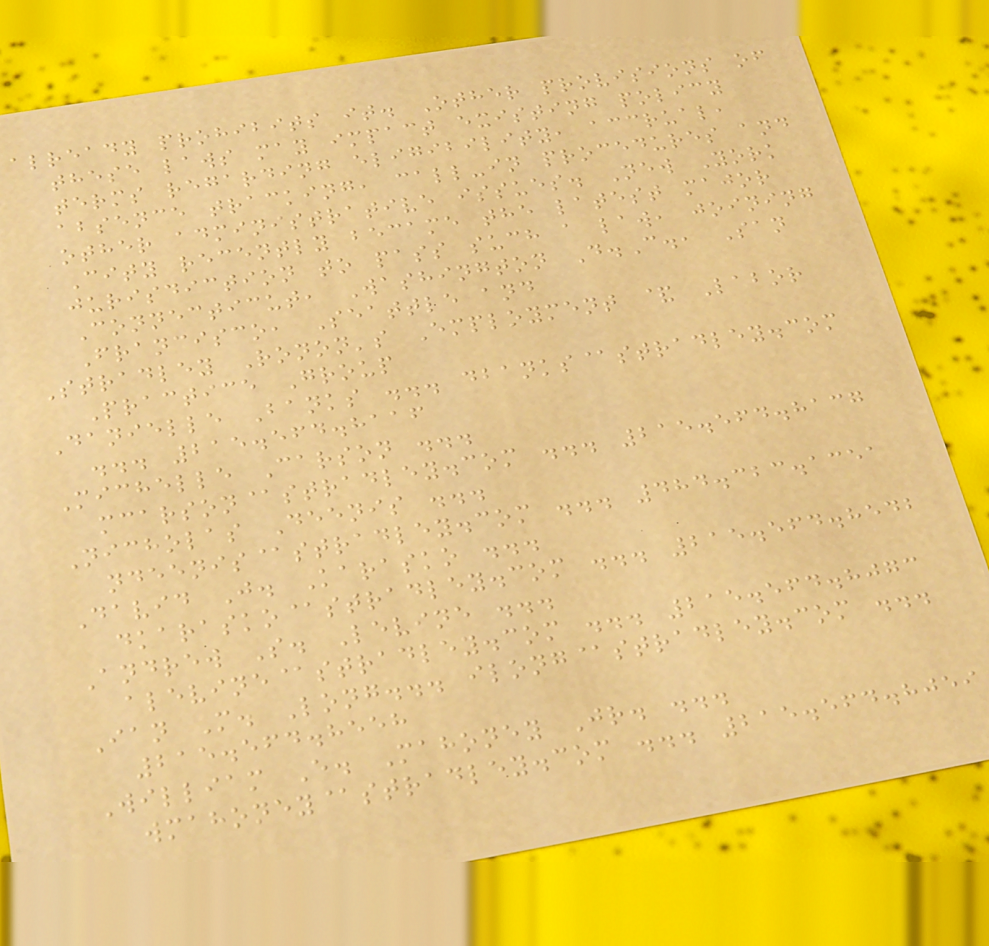already prohibits it. Other provisions of
these laws may impact existing policy
terms regarding eligibility, accrual,
absence tracking, call-in procedures and
other administrative issues. New York
City recently became the latest major
jurisdiction to pass such a law, joining
Connecticut, Washington D.C., San
Francisco, Seattle and
Stradley Ronon's Employment & Labor
Practice Group
Danielle Banks ... dbanks@stradley.com
... 215.564.8116
Michelle Carson ...
mcarson@stradley.com ... 215.564.8137
Nicholas Deenis ...
ndeenis@stradley.com ... 484.323.1351
David J. Karasko ...
dkarasko@stradley.com ... 215.564.8542
Andrew S. Levine ...
alevine@stradley.com ... 215.564.8073
Ian M. Long... ilong@stradley.com ...
215.564.8558
William E. Mahoney Jr. ...
wmahoney@stradley.com ... 215.564.8059
